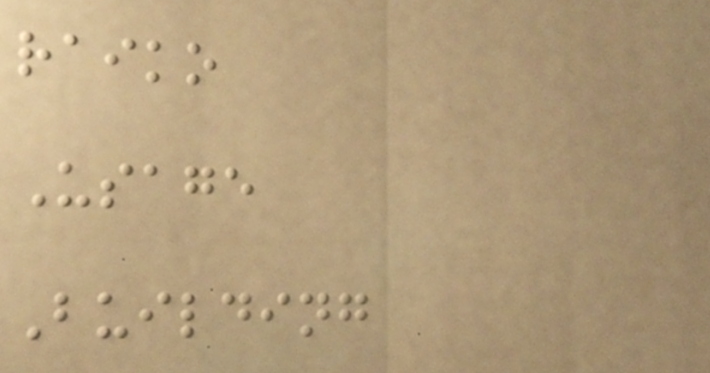raiko
Usage
Building
